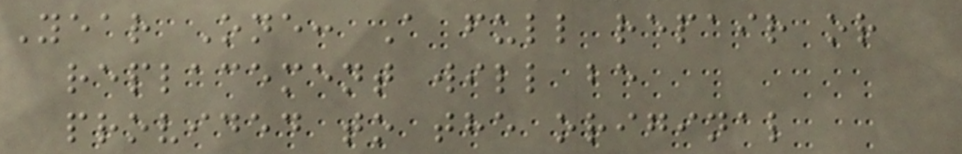Year One: A full repair or
replacement will be
provided to the original
